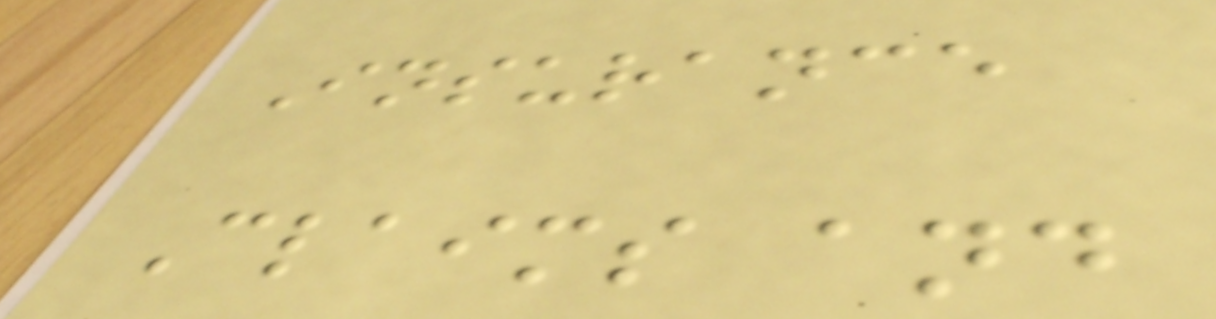Insurance
Claims and
